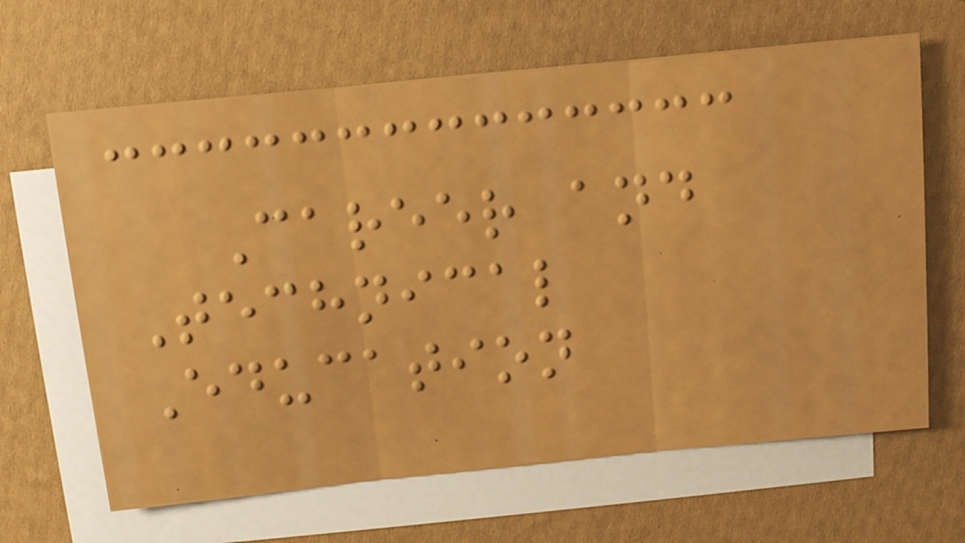Career and
Technical
Education
